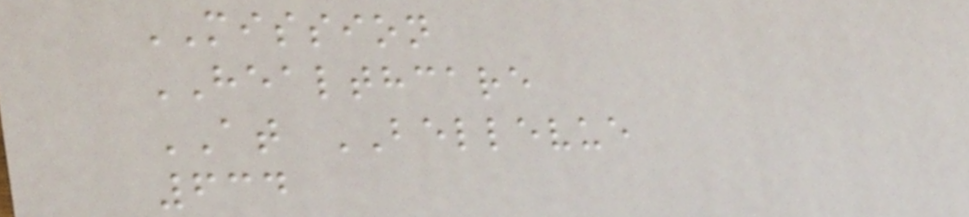MISSION
HEALTHCARE
AT BELLEVUE
634
